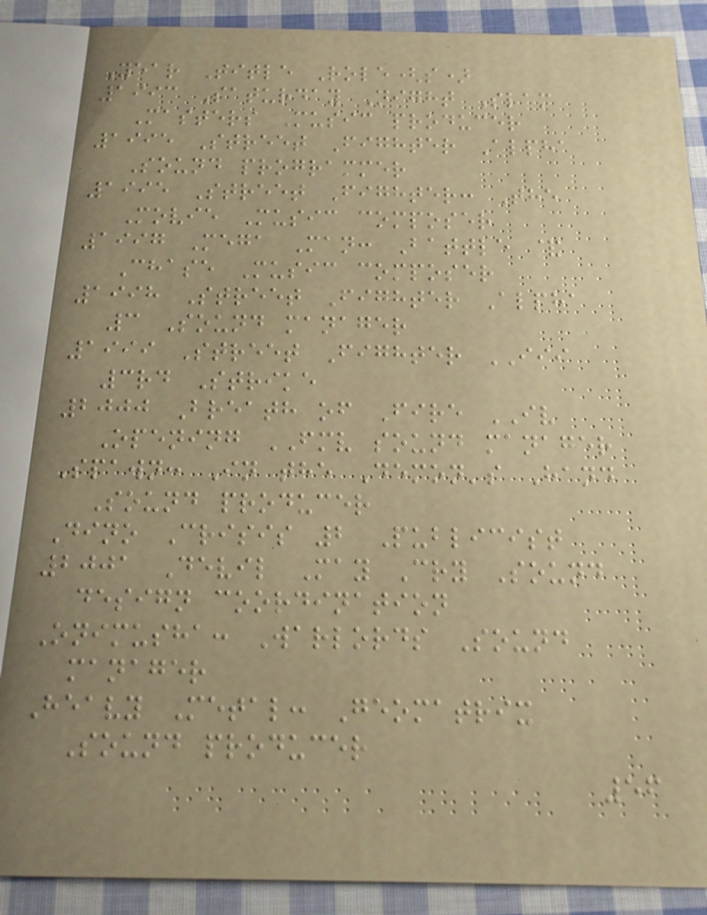Year Title Role(s)
1993 Saturday Night Slam
Masters Music producer
1995 Street Fighter Alpha
Sound programmer
1995 Street Fighter: The
Movie Music composer
1997 Mega Man: Battle &
Chase Music composer
1998 Street Fighter Alpha
3 Sound manager
1999 Street Fighter III
3rd Strike
2000 Breath of Fire IV
Opening FMV sound manager
Spawn: In the Demon's Hand
Sound producer
Dino Crisis 2 Publicist
2001 Devil May Cry Sound
design coordination
Onimusha: Warlords Sound
manager
Heavy Metal: Geomatrix
Sound producer
56
